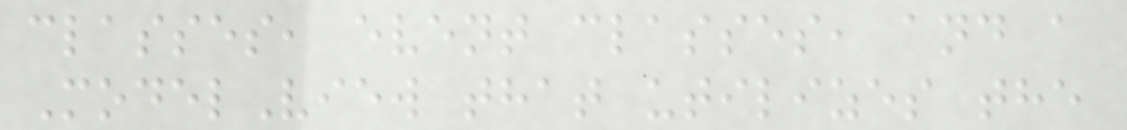classes, event classes, and a
ModelView that utilizes the
